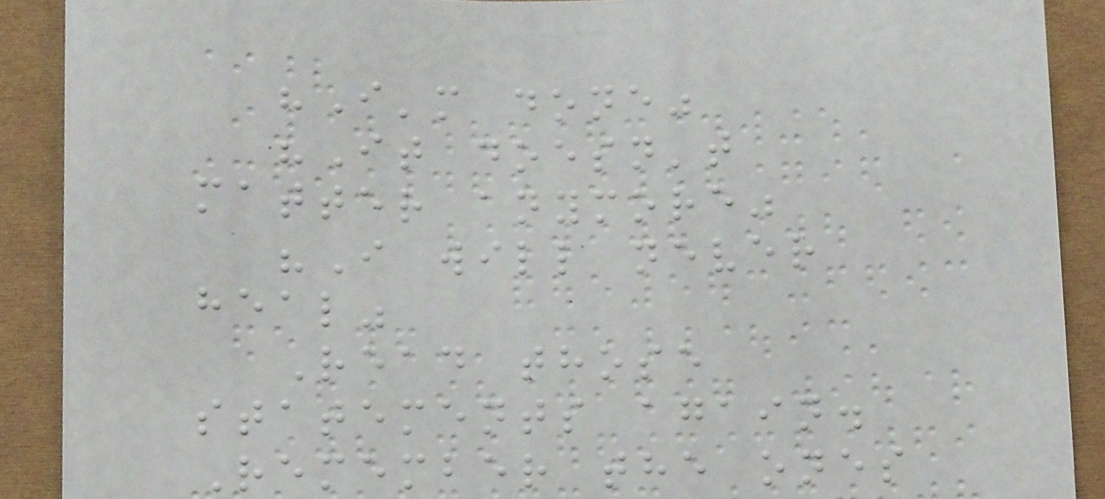"I'm done"
"It doesn't
matter anymore"
"I will never
heal"
Read those
statements again.
Remember the ones
